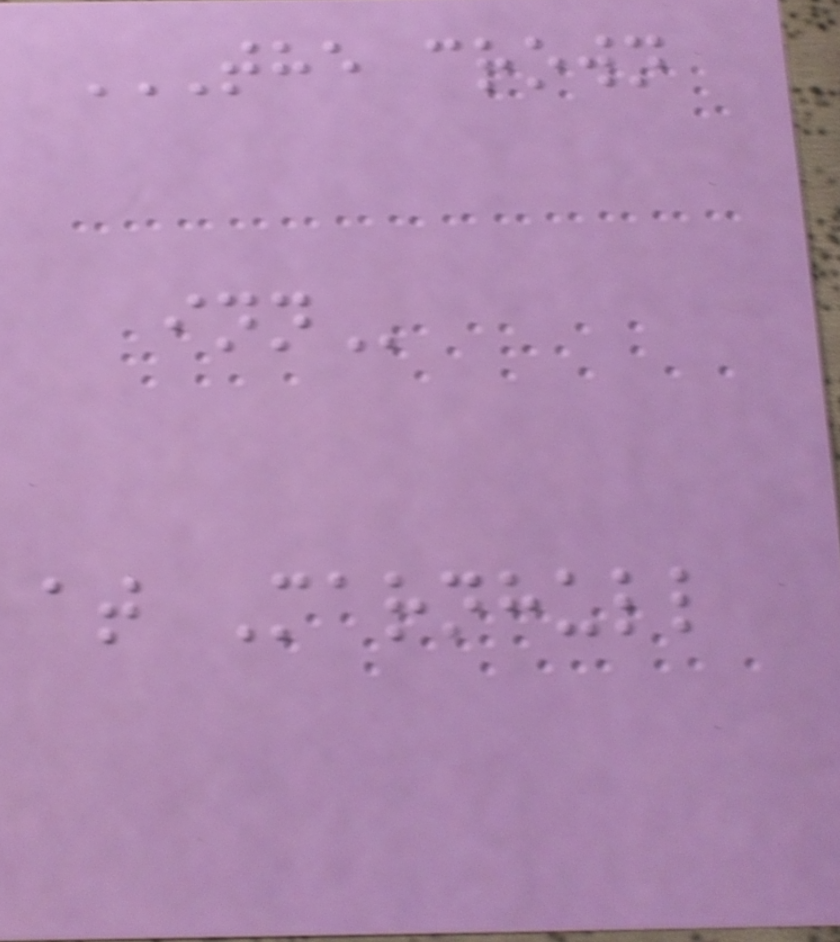THE CROWN
INN
at Marnhull
